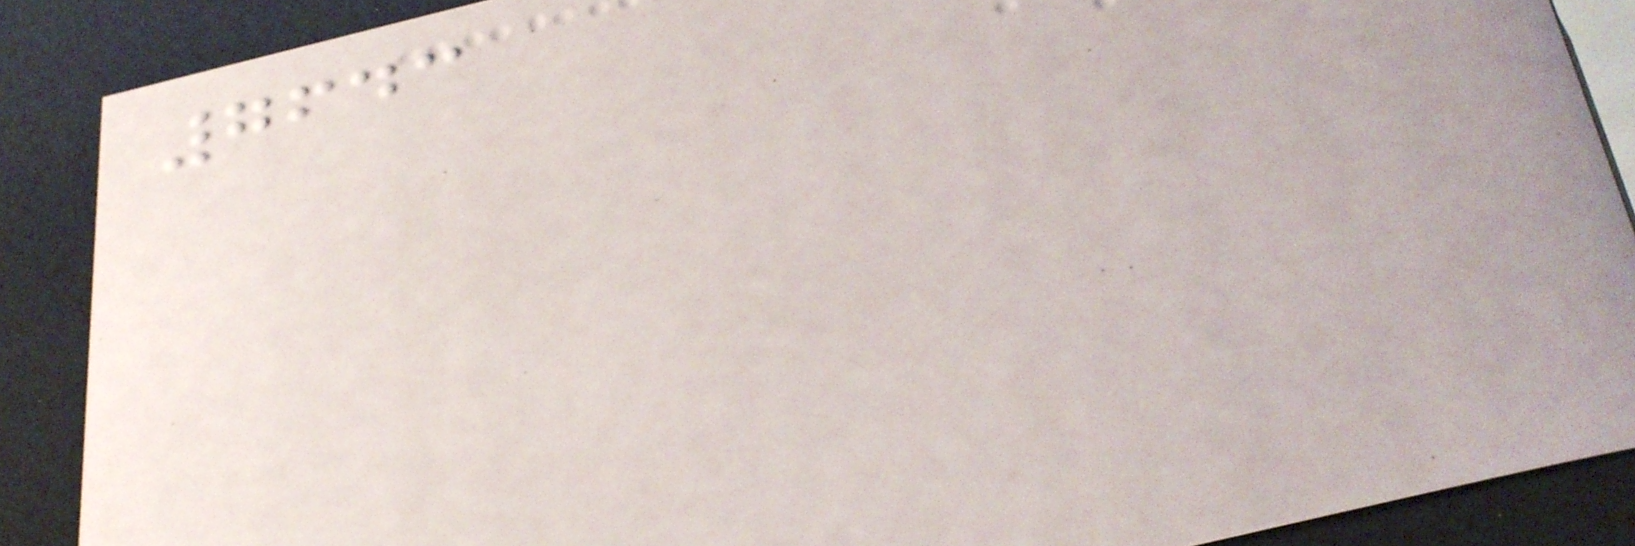7643
